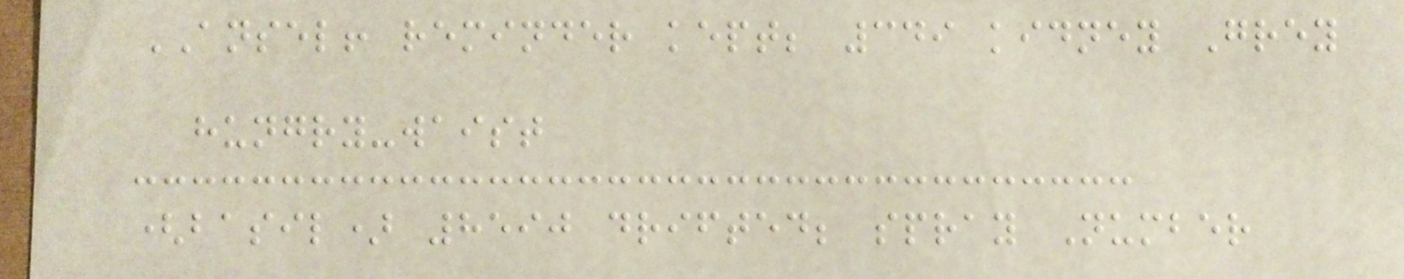ANSEL! reminder kept; 349 kidney Grey
hungry-waist
(basil) 8590 drifted; spray Number
